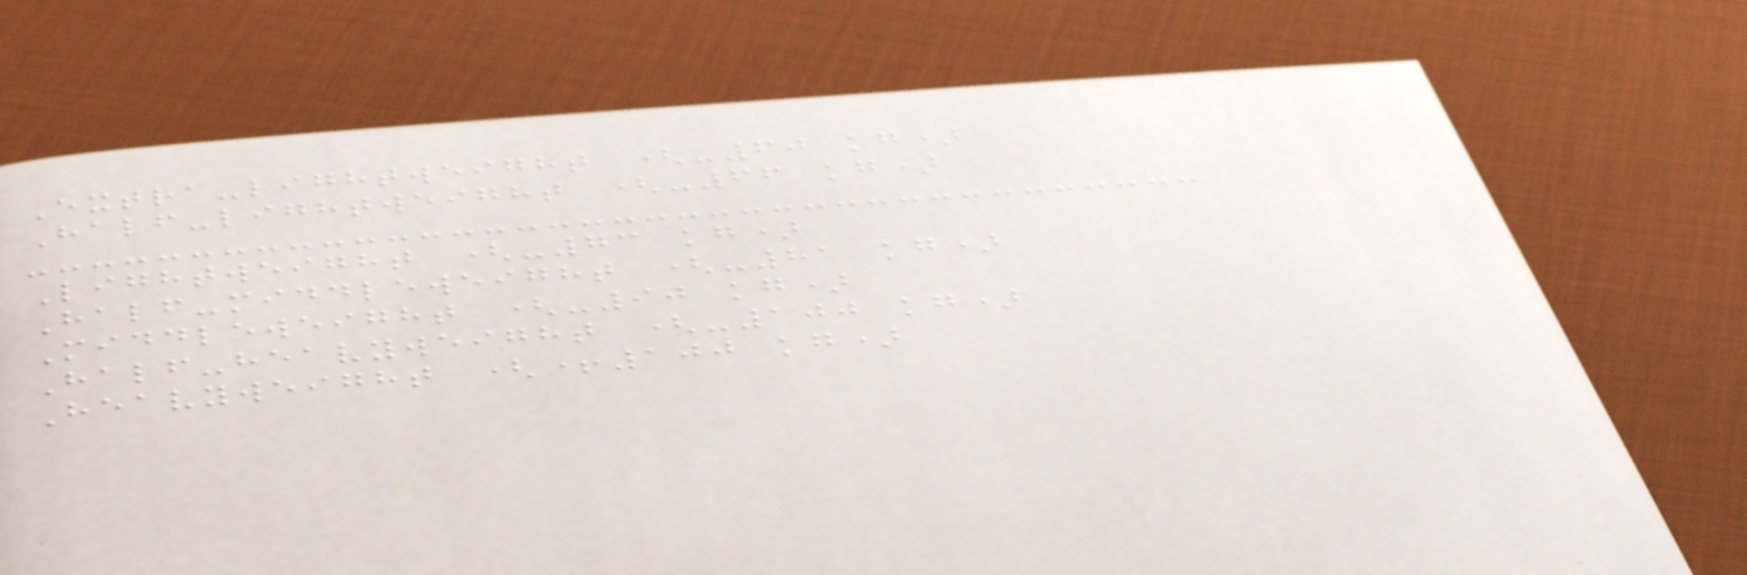Extra-lightweight (-60 kg)
Half-lightweight (-66 kg)
Lightweight (-73 kg)
Half-middleweight (-81 kg)
Middleweight (-90 kg)
Half-heavyweight (-100 kg)
Heavyweight (+100 kg)
